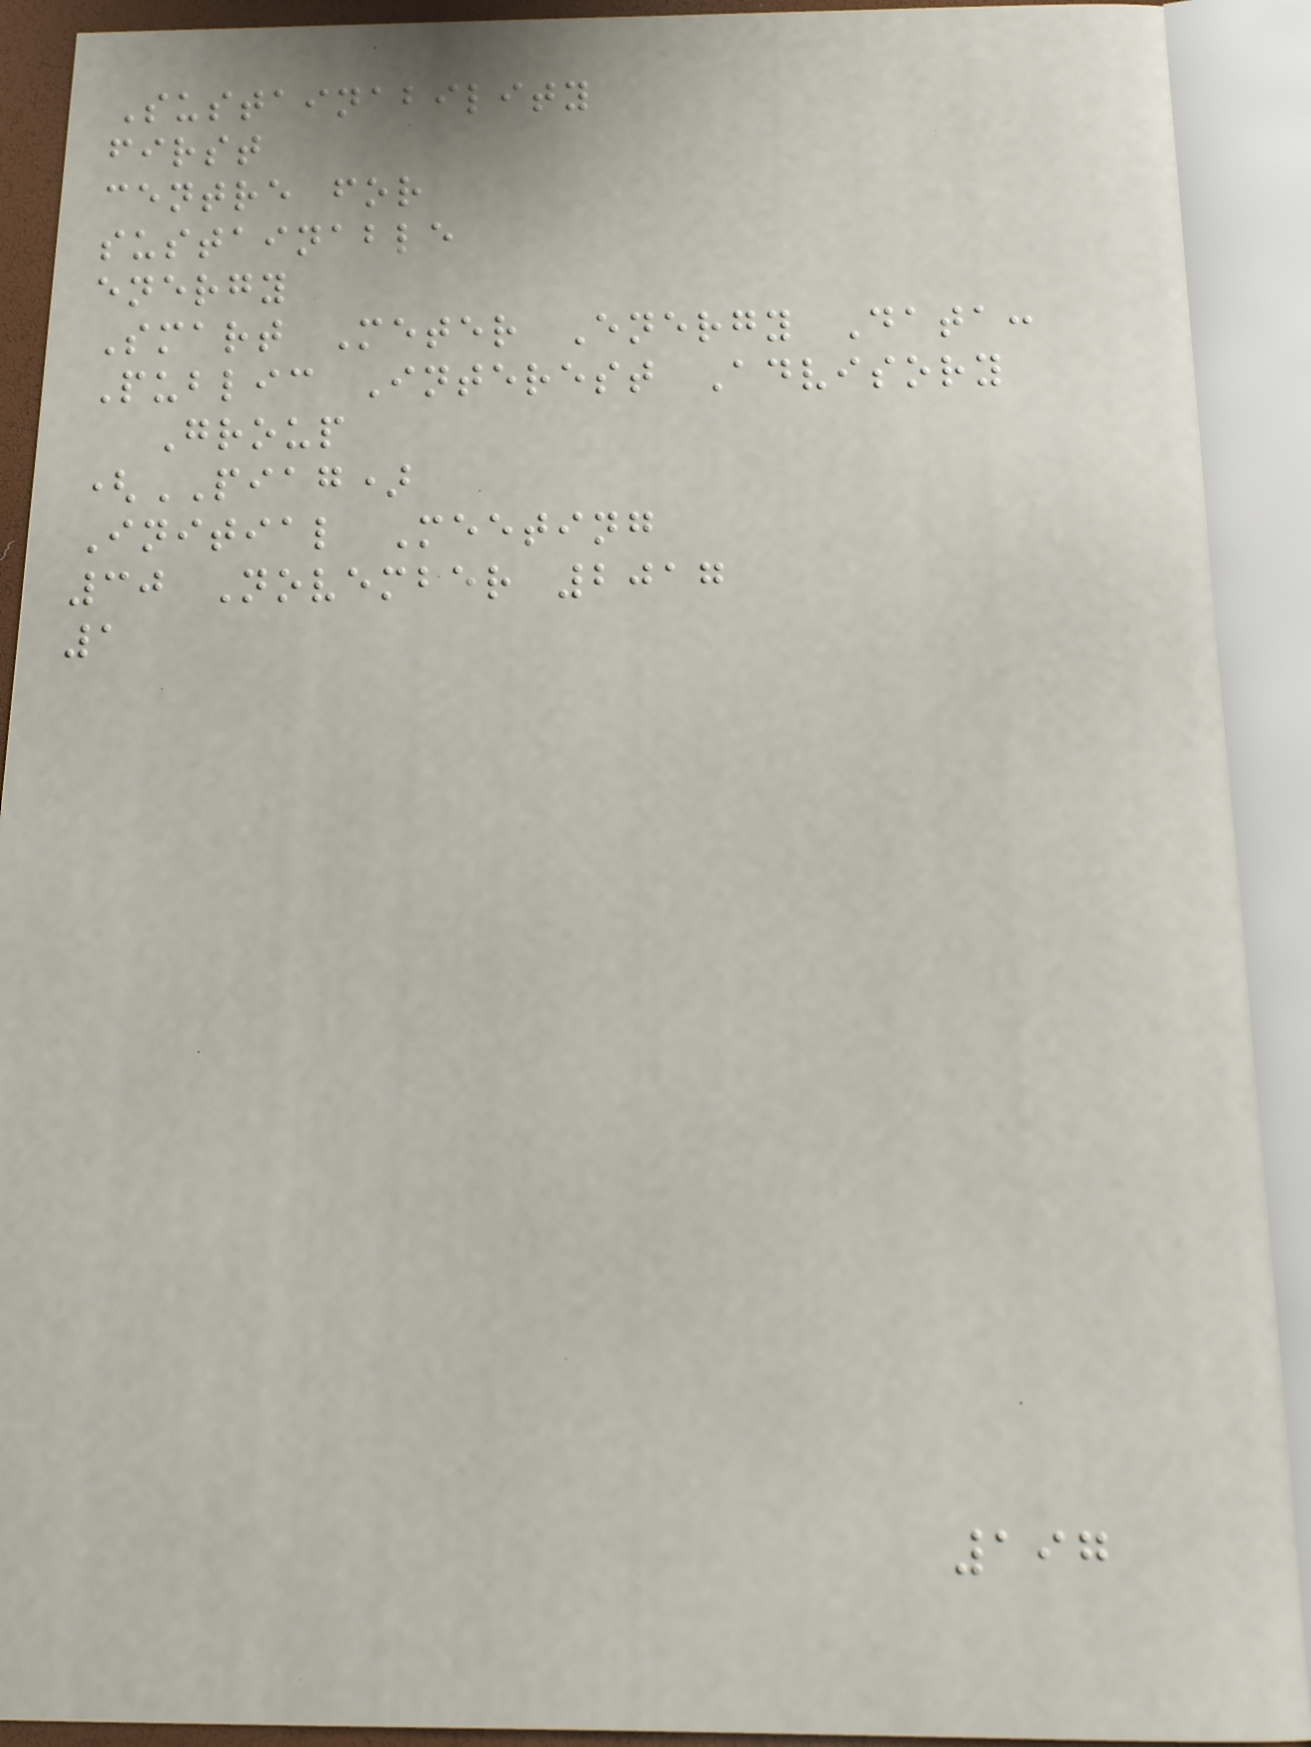Sustainability
first
centre for
sustainable
energy
Smart Meter Energy Data:
Public Interest Advisory
Group
(PIAG)
Initial Meeting
30 November 2017
1
197
